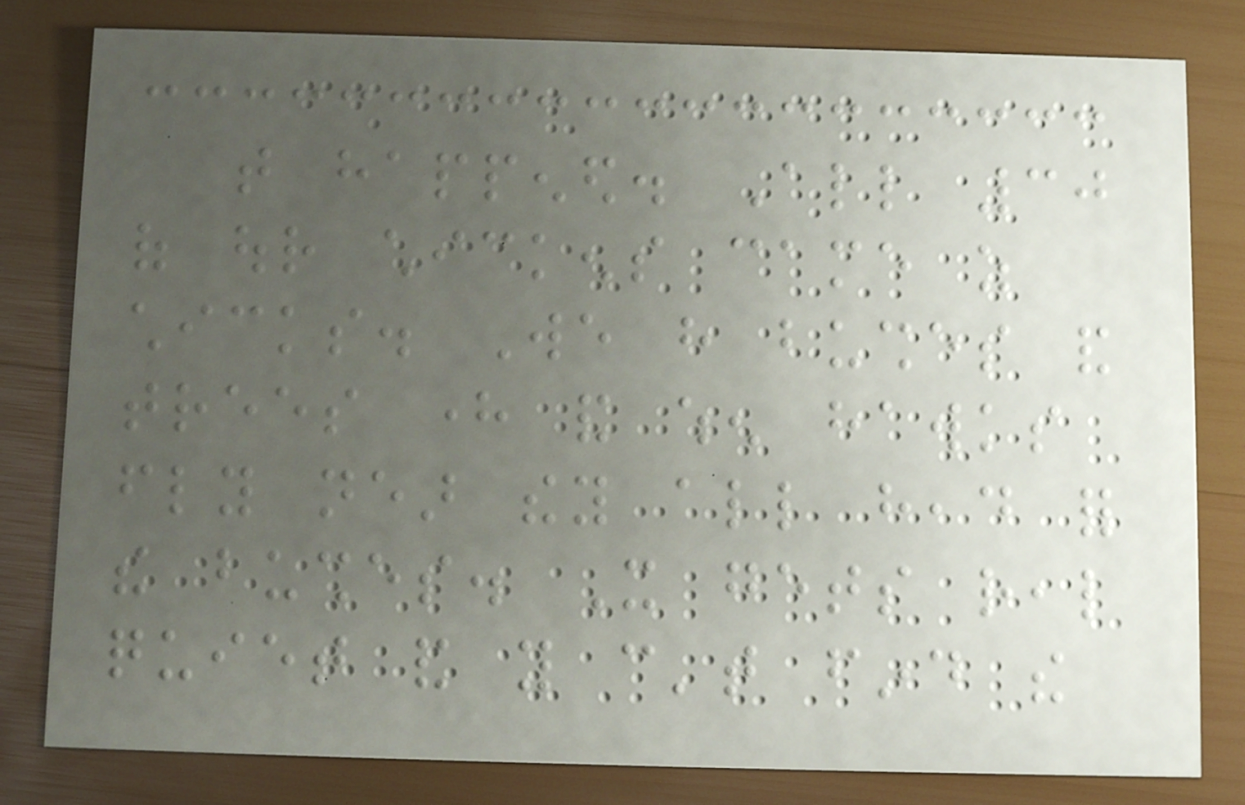that happened. All 30
of our chickens came as
chicks. We have bushes and
trees here and when hawks
fly near they all head for
the bushes. It gets real
quiet and you can't find the
